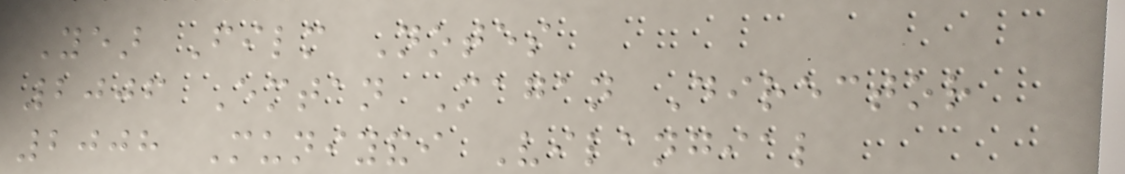Year Film Notes
2006 Emtan Magan Director
2008 Muniyandi Vilangial
